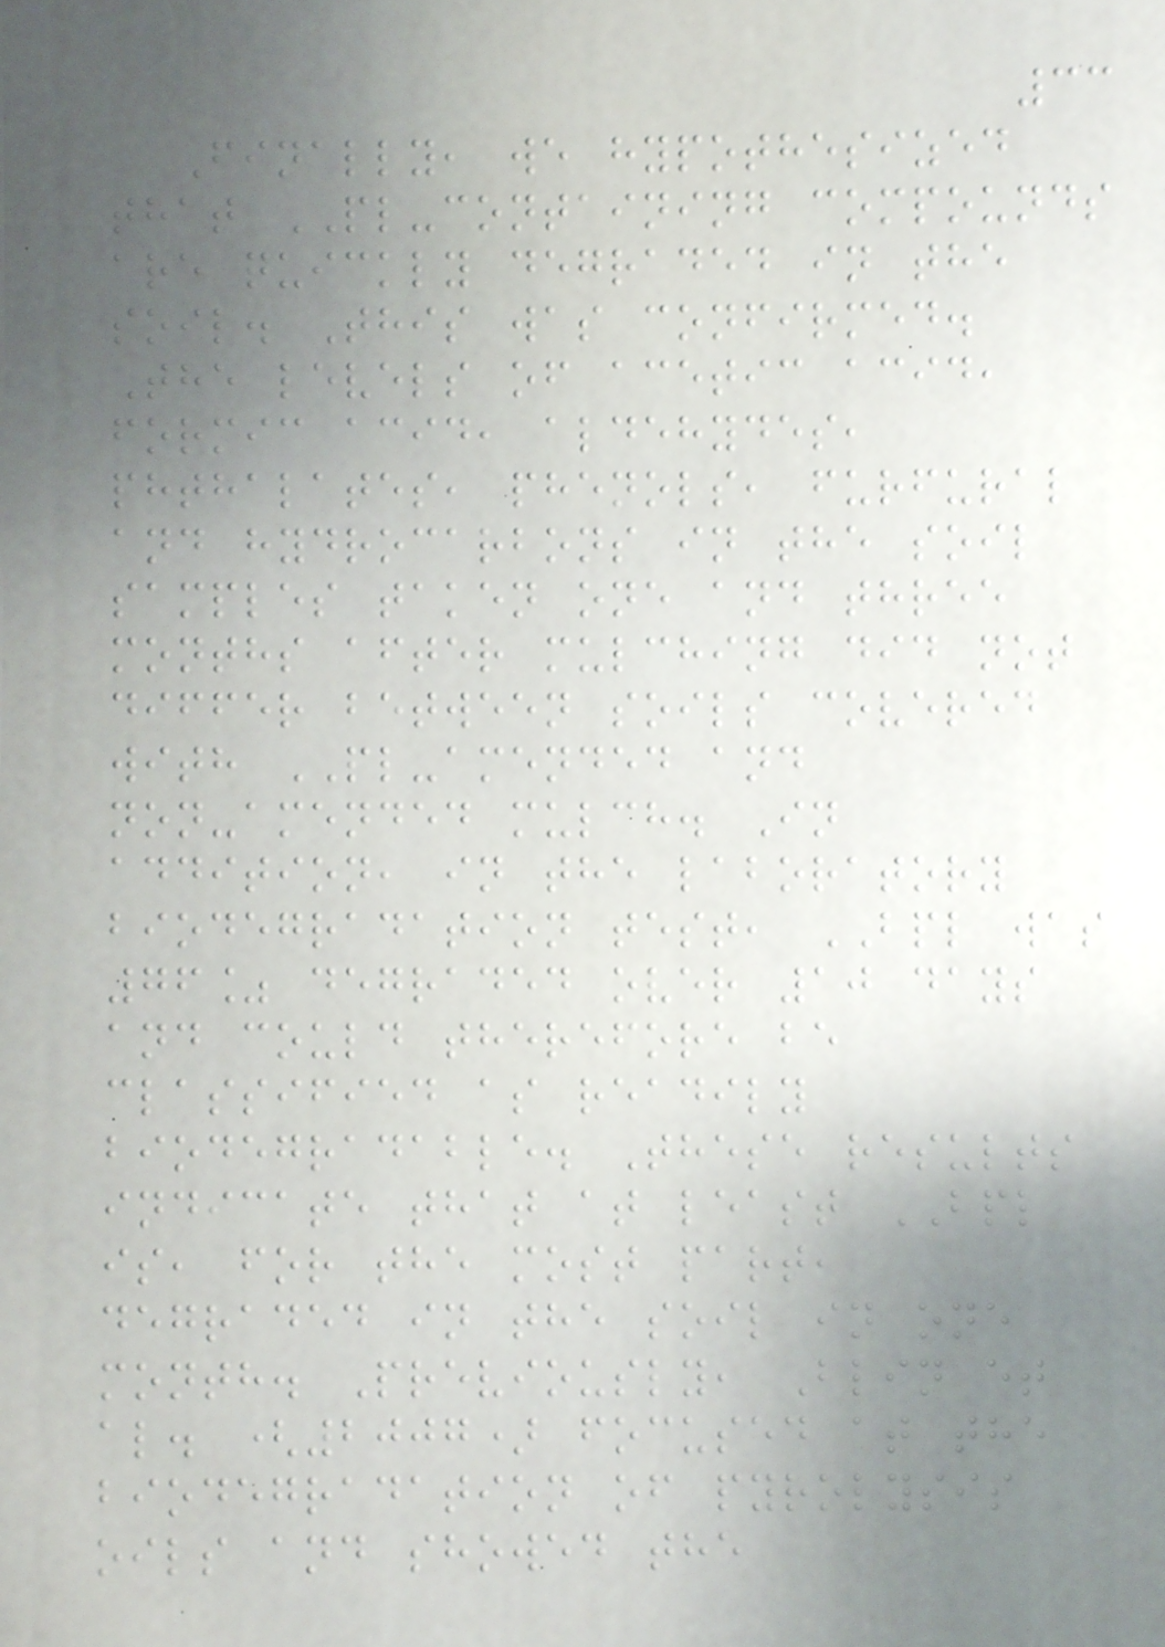33
Finally, we hypothesized
that PL-containing compounds
are quickly degraded in the
soil. This was confirmed.
The levels of acetic acid,
formic acid, aldehydes,
phthalates, phenols, furfural
and hydrocarbons in the soil
samples taken one and three
months after mulching did not
differ between soils covered
with PL-amended and
non-amended mulch. In
addition, in the laboratory
biodegradation test, BPL was
76% degraded over 10 days
and could therefore be
classified as readily
biodegradable. These results
indicate that at least BPL
is, for the most part,
degraded in the soil in one
month. Previously, Blin et
al. (2007) focused at the
biodegradation of pyrolysis
oils and showed the
